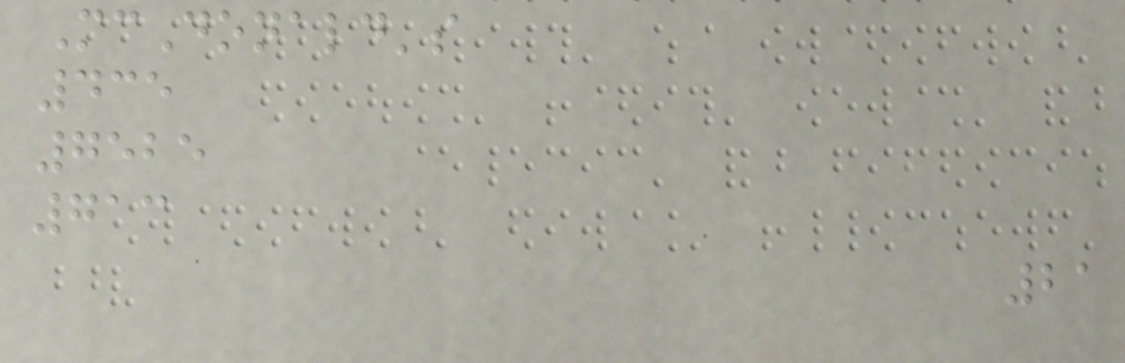McDonald's
435
7525
713
21
